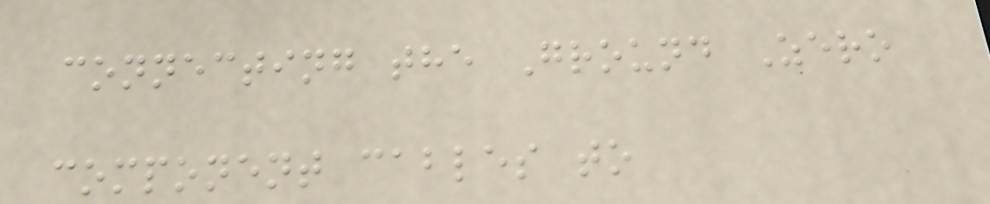connecting the Ground Zero
component cables to
